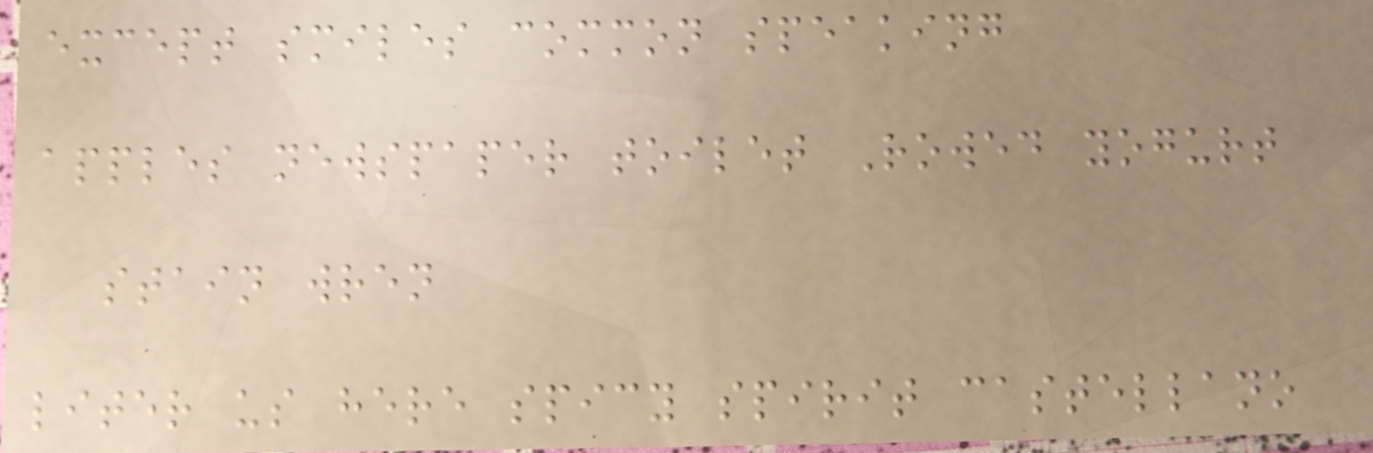except smiles common speaking
apples newspaper toilet Rowed yogurt
stain wren
liter us here spicy spirit castellano
